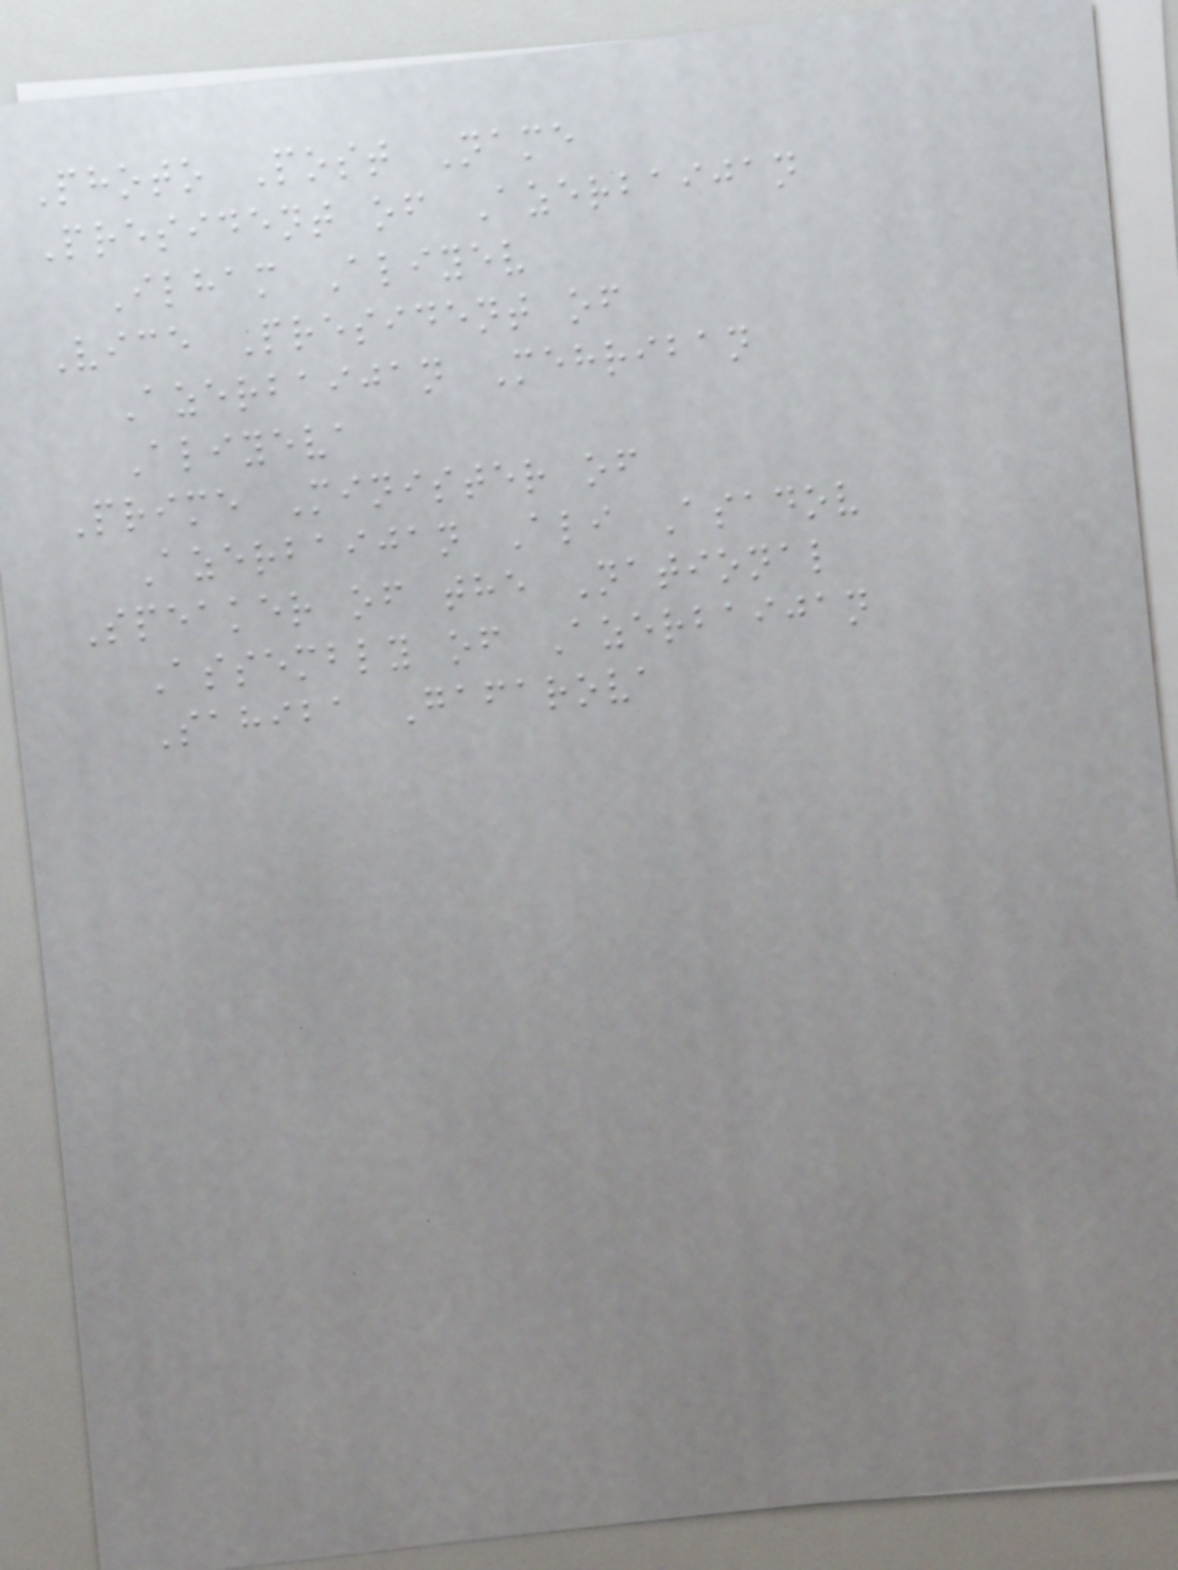Photo Post Name
President of Azerbaijan
Ilham Aliyev
Vice President of
Azerbaijan Mehriban
Aliyeva
Prime Minister of
Azerbaijan Ali Asadov
Speaker of the National
Assembly of Azerbaijan
Sahiba Gafarova
